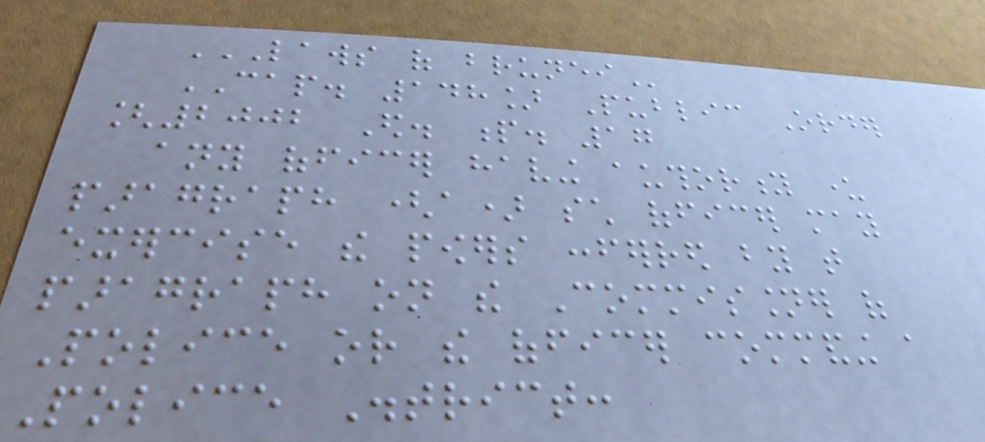LAWS OF BRUNEI
CAP. 148] Public Order
[2002 Ed. p. 17
any officer having authority under
paragraph (a) such officer may
exercise the powers conferred by that
paragraph on the Commissioner of
Police or the officer commanding a
Police District:
